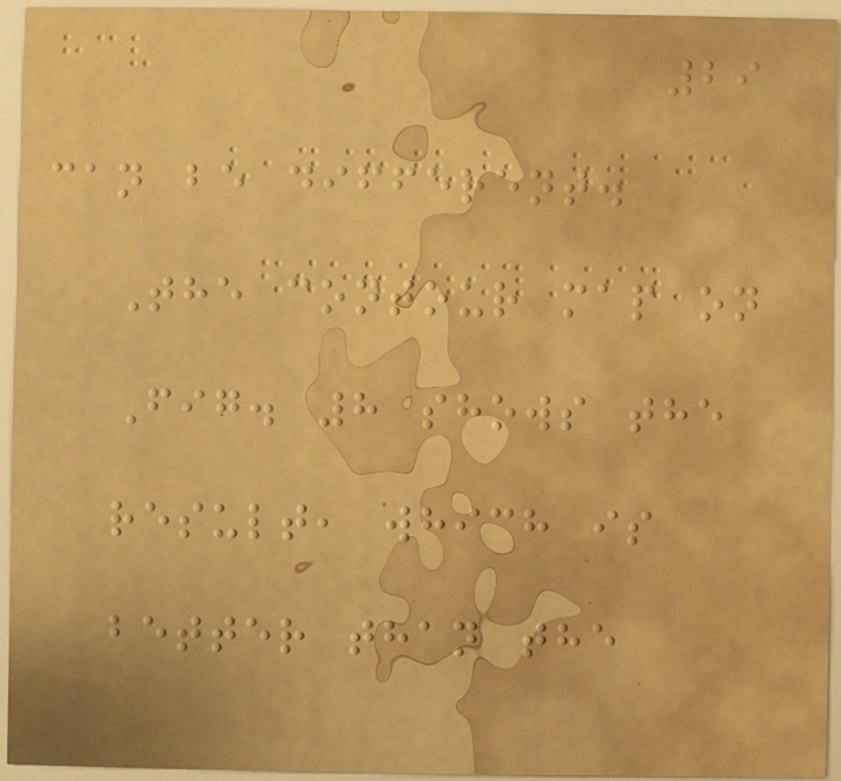29
can be different.
The contour map on
Fig. 8 shows the
result, which is
better than the
